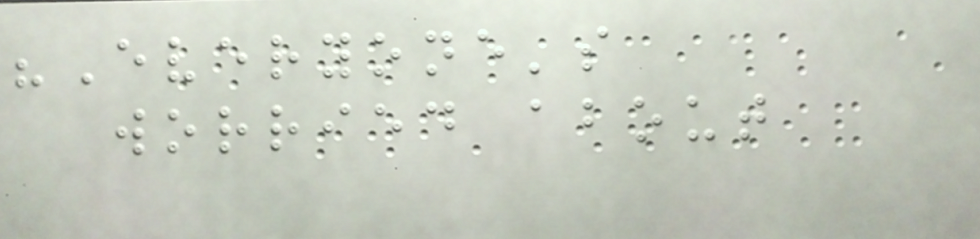"Everyone's
worried about
